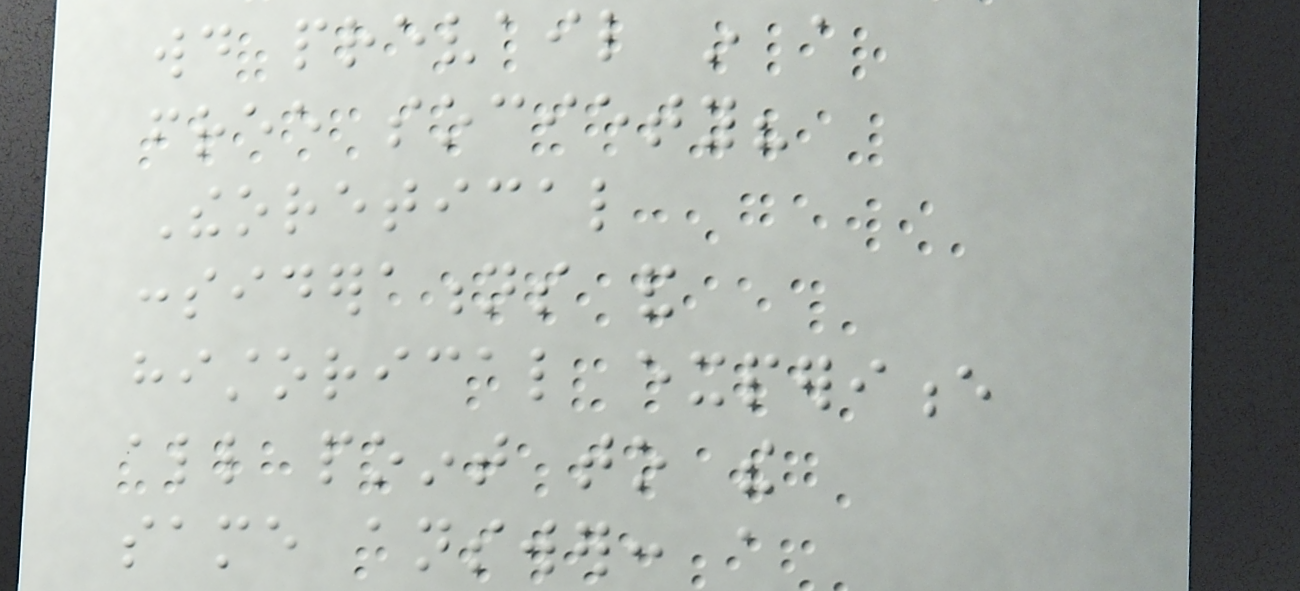would prevail in a
free society?
Theoretical
considerations and
historical experience
all point to the
same answer: a
